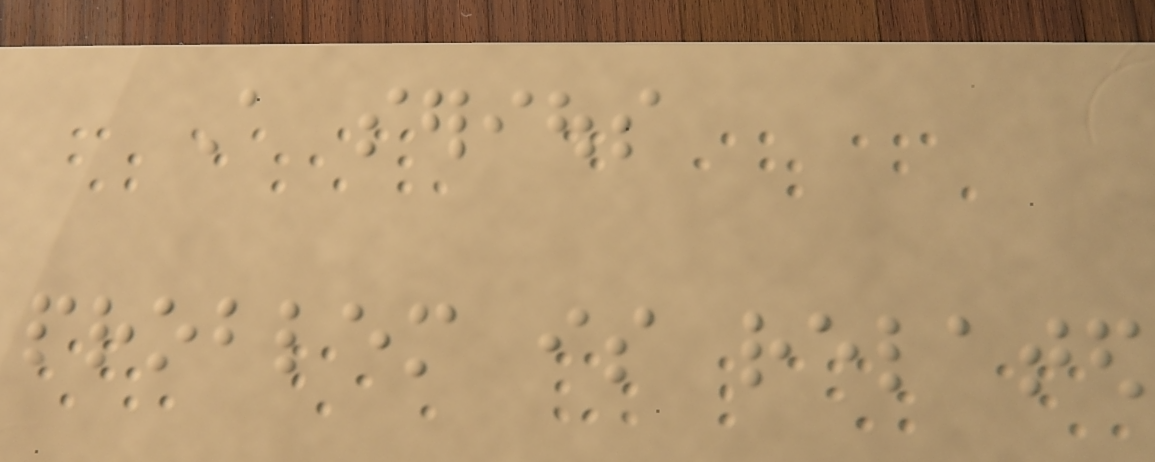A serious
problem is related
